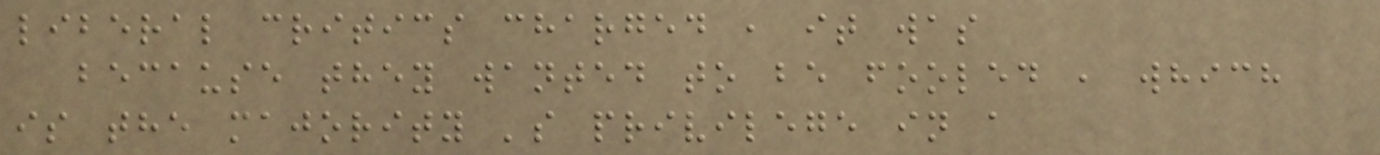liberal critics charged , it was
because they wanted to be fooled , which
is the majority 's privilege in a
